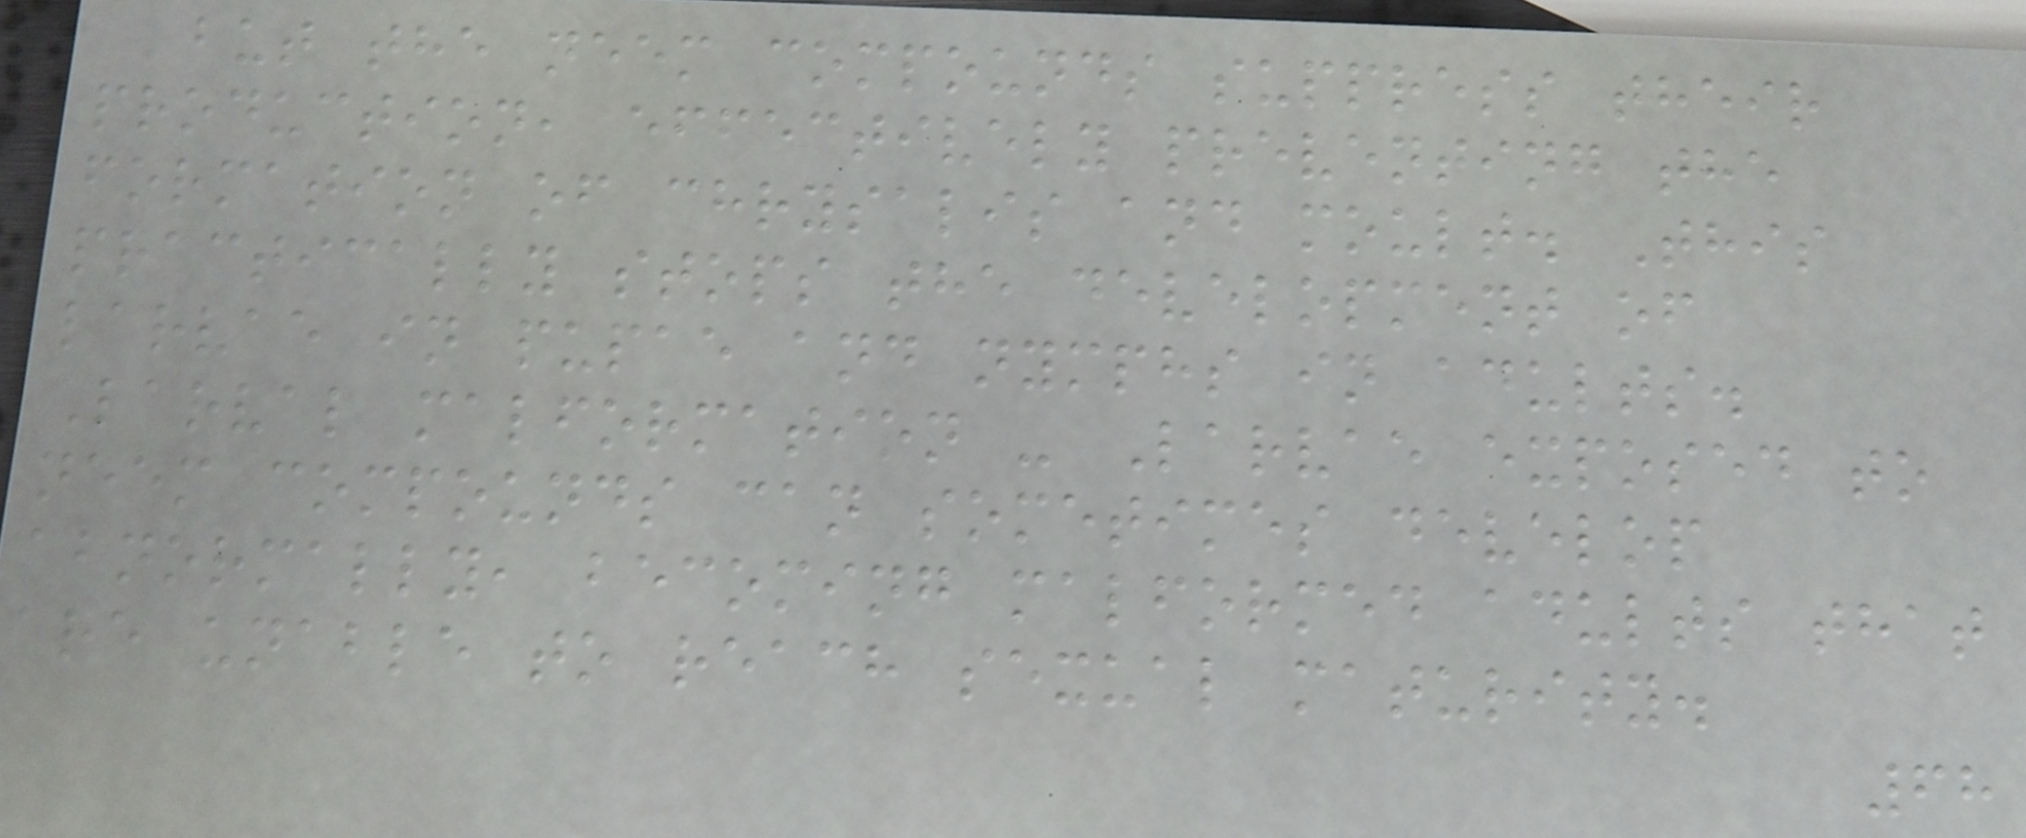but the neem compounds suppress their
production, effectively preventing the
formation of chrysalis and moult. This
practically stops the development of
larvae in pupae and nymphs in adults.
Larval malformation - Larvae exposed to
neem compounds can sometimes develop
abnormally, becoming malformed adults that
are unable to reach sexual maturity.
68
